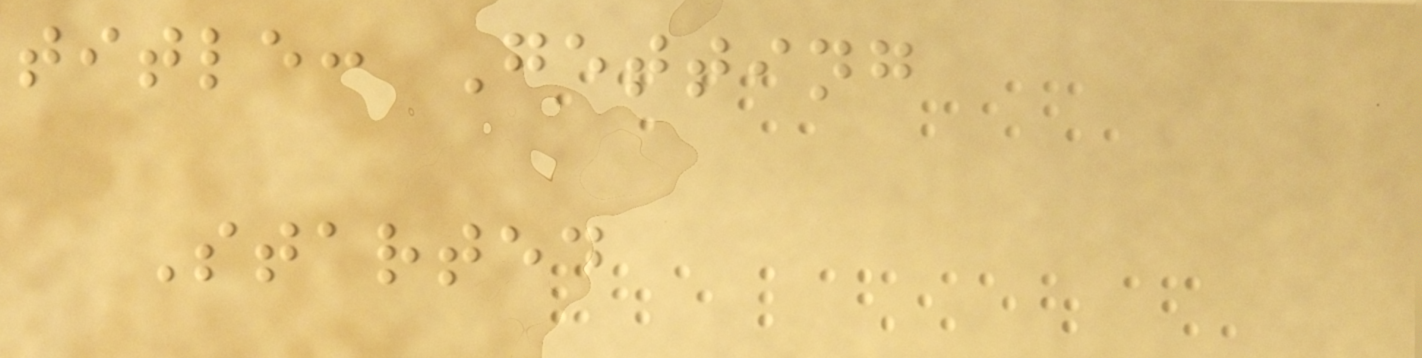title: Getting
Started
